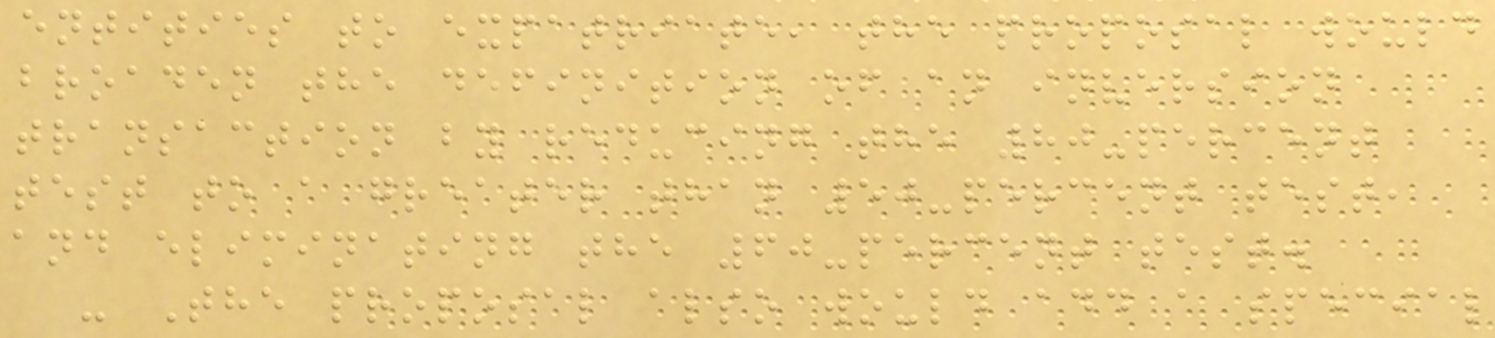entities to expatriate, the proposal would
broaden the definition of an inversion
transaction by reducing the 80-percent
test to a greater than 50-percent test,
and eliminating the 60-percent test.
- The proposal also would add a special
